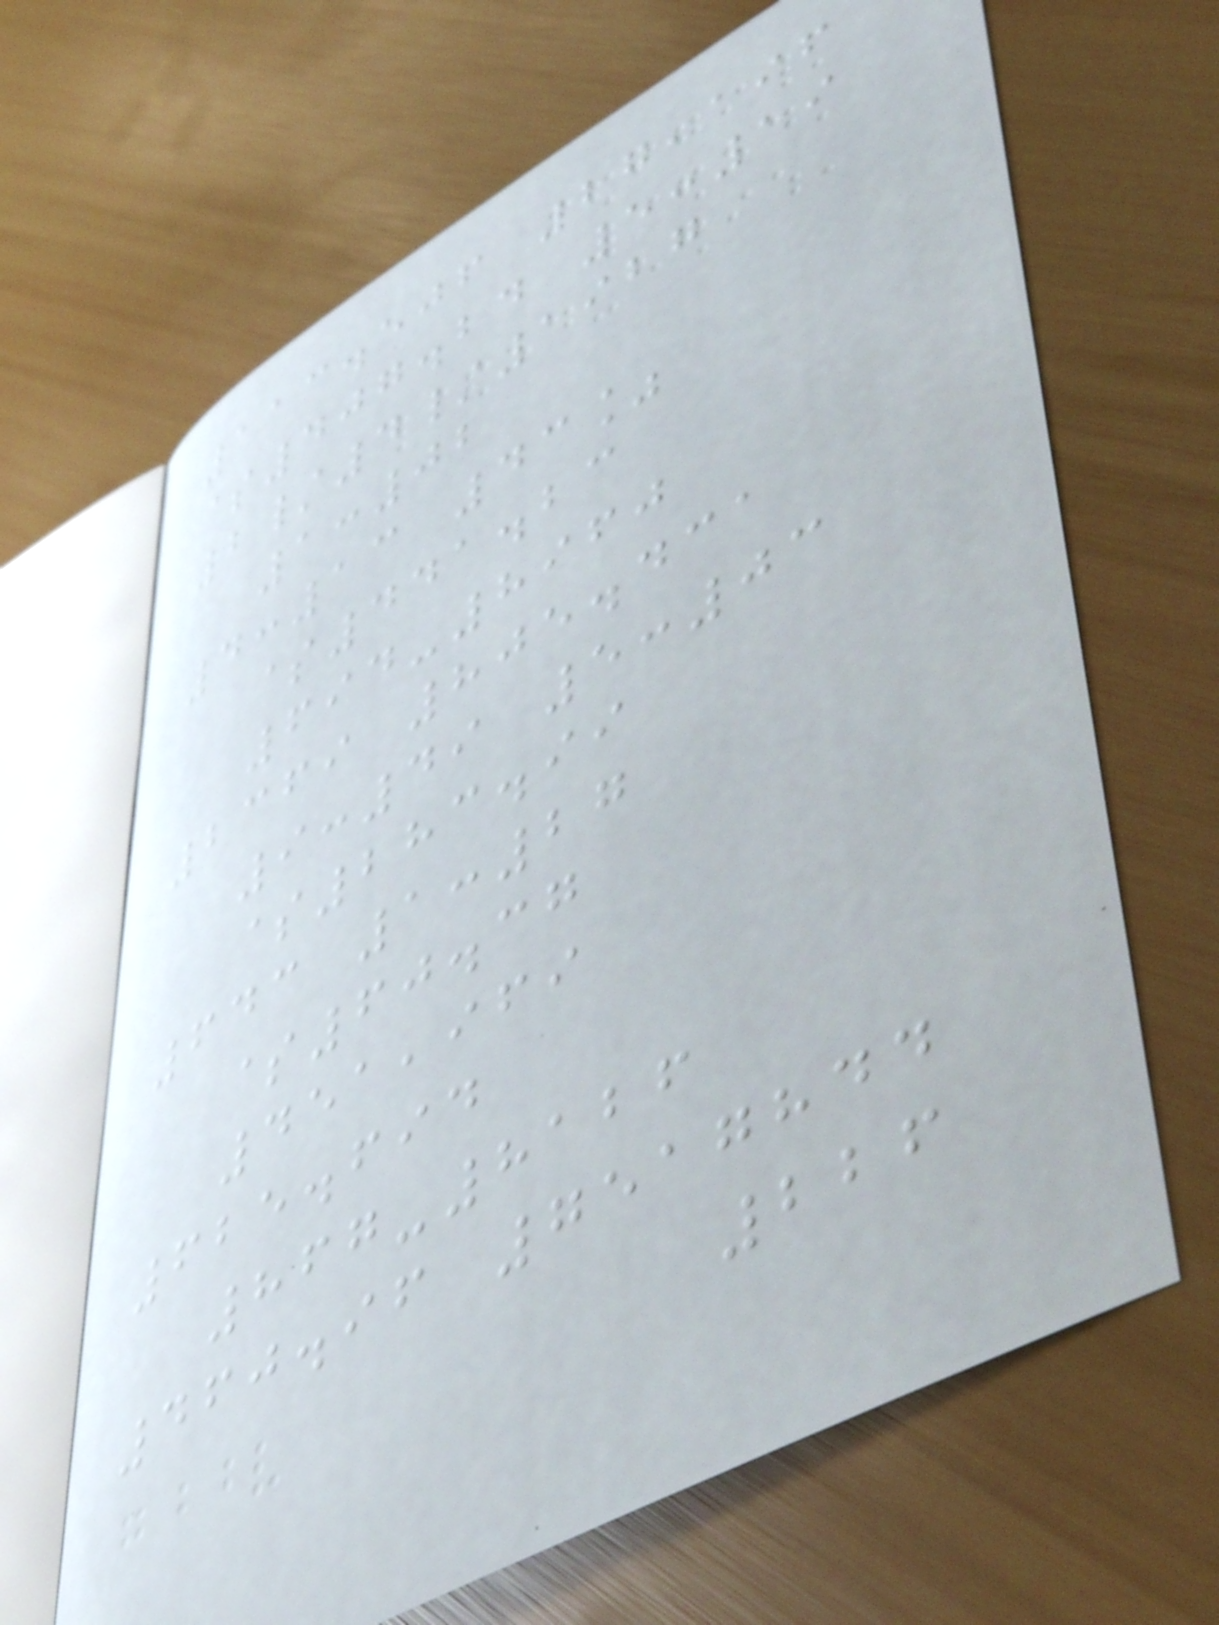113.506 27,196
$407.24 5:19
2/4/1927
1:02
4:13 43%
$441.23
694-8960
2369 805.431
9:49 5:03
$283.99
643 1:27
$60.37
451,969
625.694
867-8126
460.96 7517844
226
